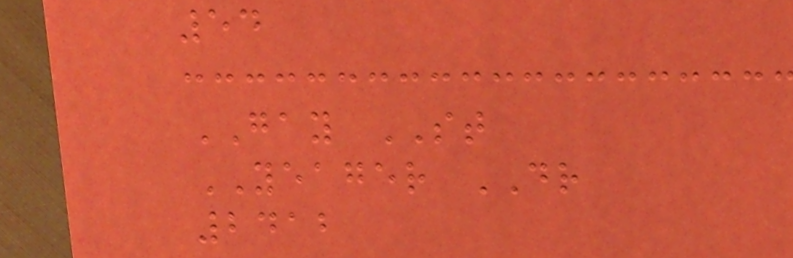54
GAY ST
YEAGER DR
2412
